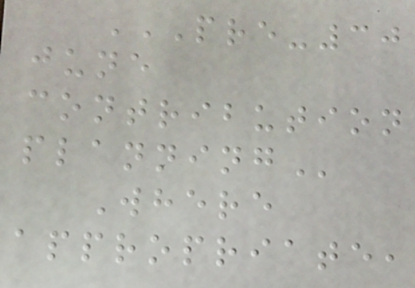PRE-30
JUNE
CONTRIBUTION
PLANNING
Where
appropriate,
